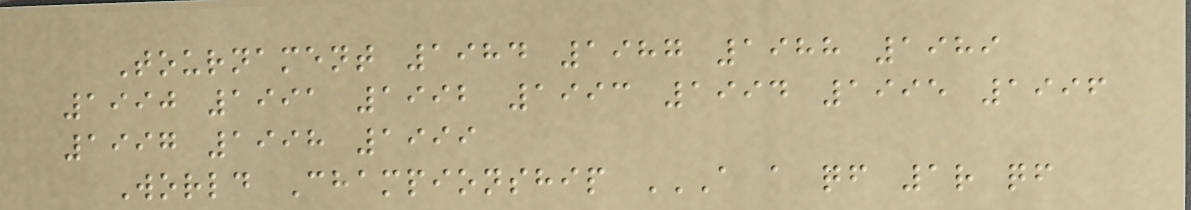Tournament 1984 1987 1988 1989
1990 1991 1992 1993 1994 1995 1996
1997 1998 1999
World Championship A A QF 1R QF
